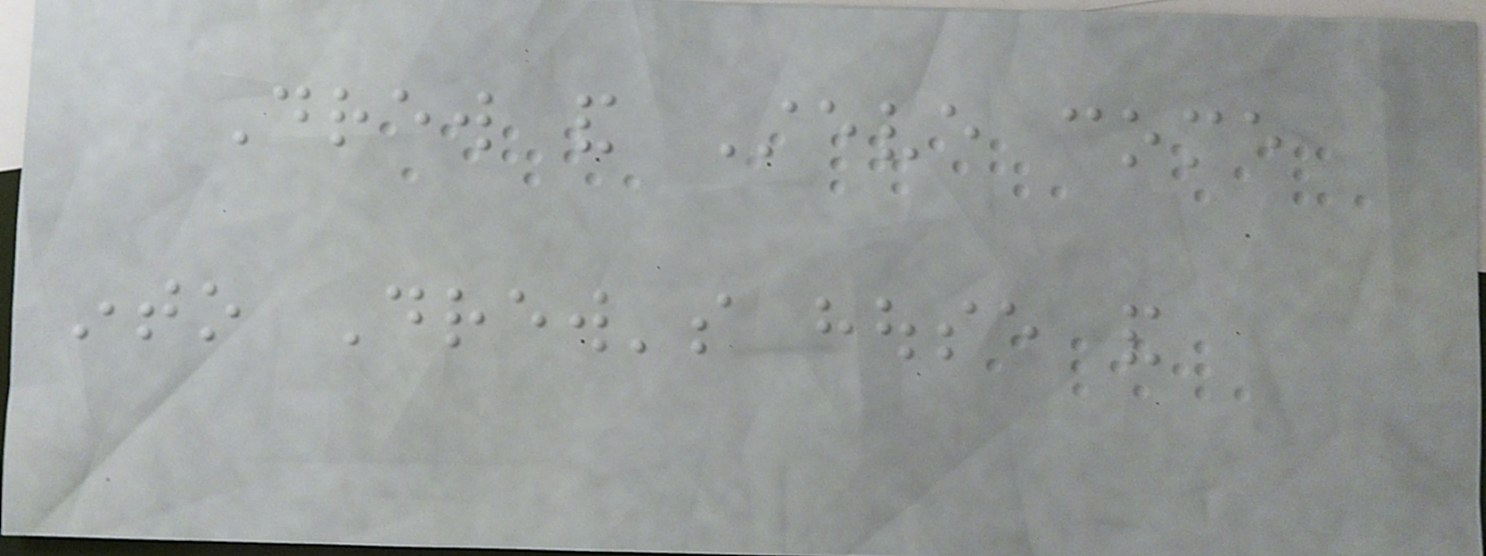Drew and Steve come
into Drew's house and
